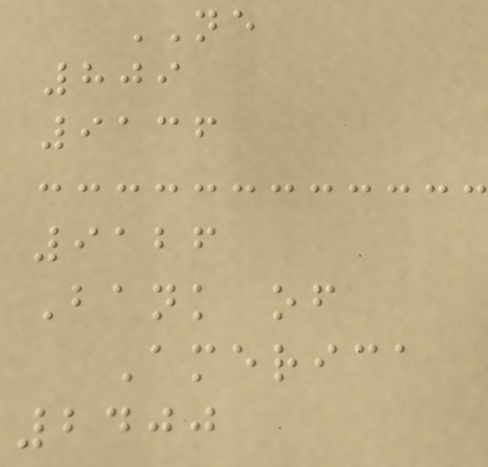NE
809
9136
9126
Bank of
America
2400
